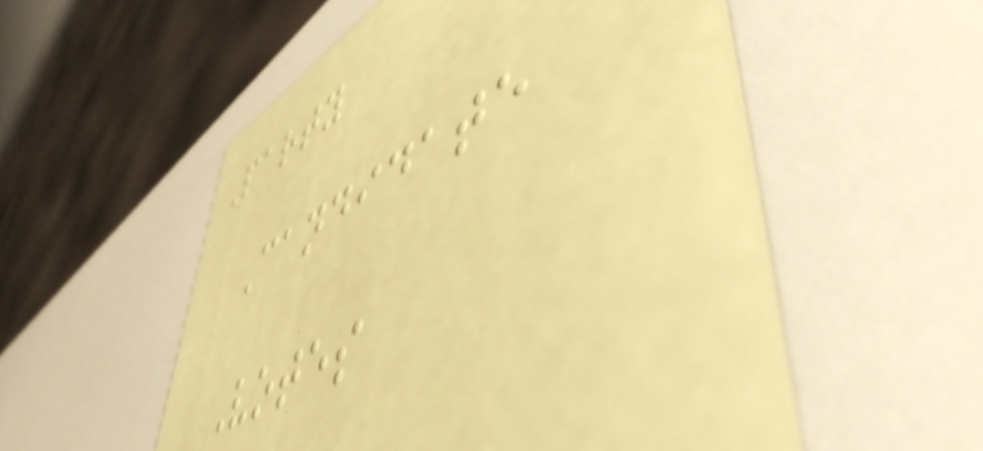Party
Candidate
Votes
